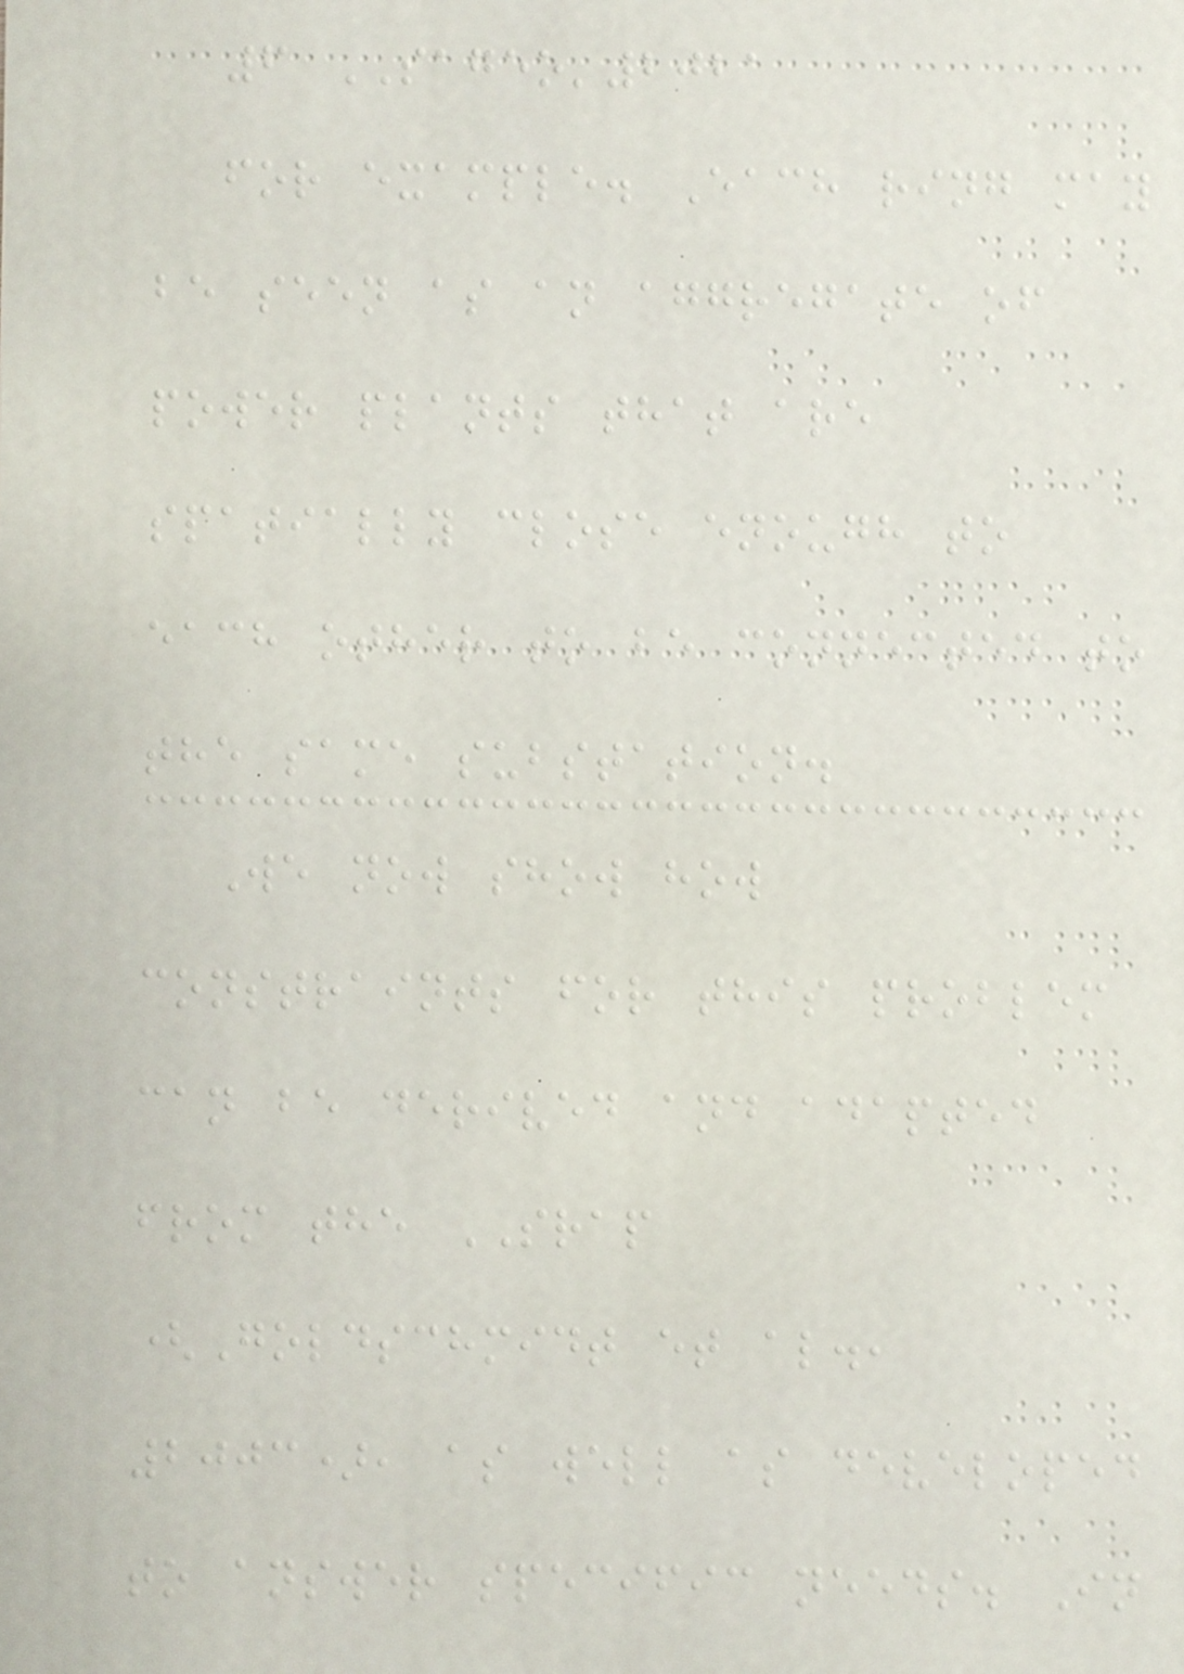6 SAGEO'2021
for example. Each ring may
be seen as an aggregate of
power plants that are
spatially close enough to
each other to be connected to
the same substation.
We now show how
constraints for this problem
can be derived and adapted
from the SRAP
(Goldschmidt et al.,
2003), as well as developed
to answer specific needs. In
